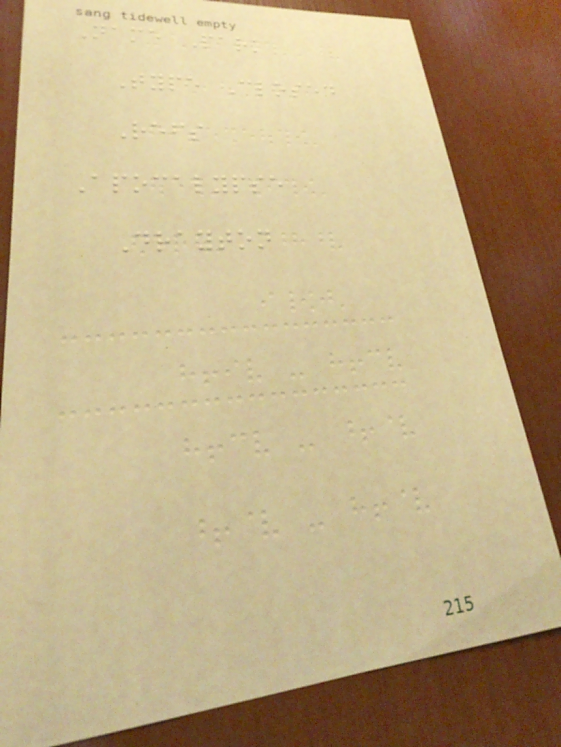Name Park
Type Closed
Refs
Apocalypse
Drayton
